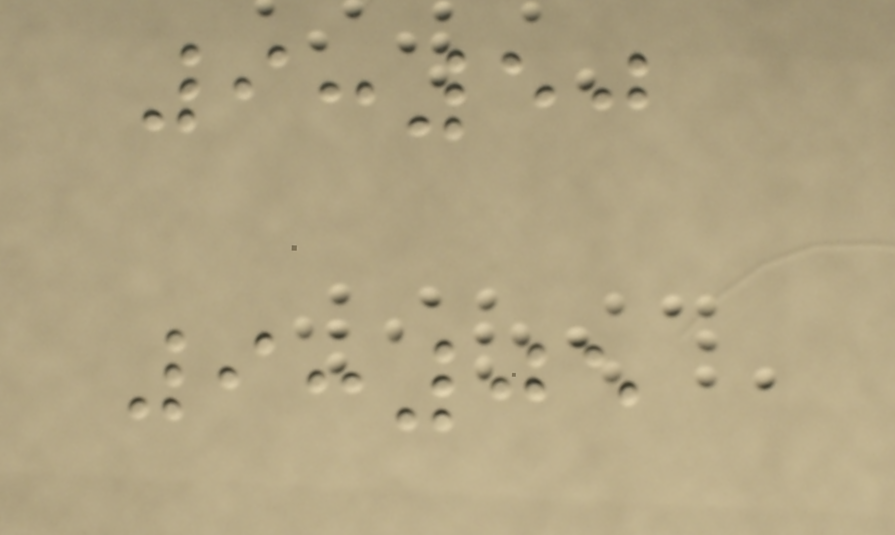9:50
9:05
